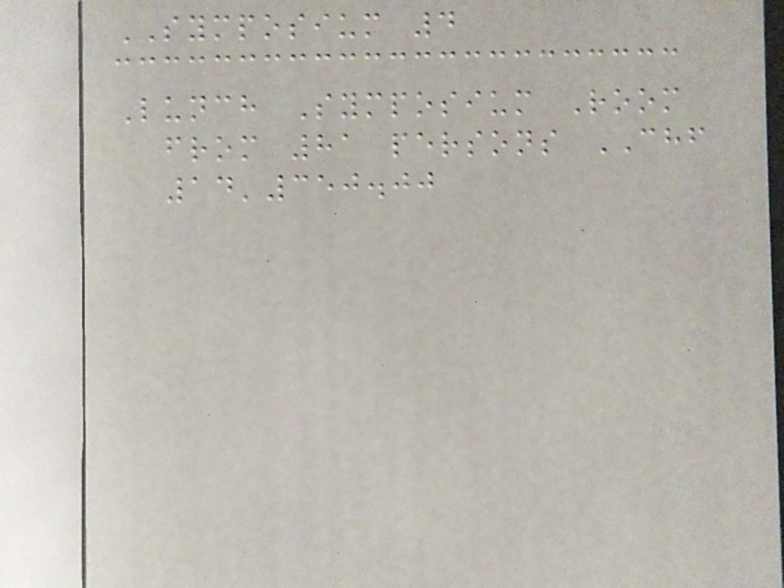SYMPOSIUM 4
Lunch Symposium Room
from 81 persons CHF
14'350.00
